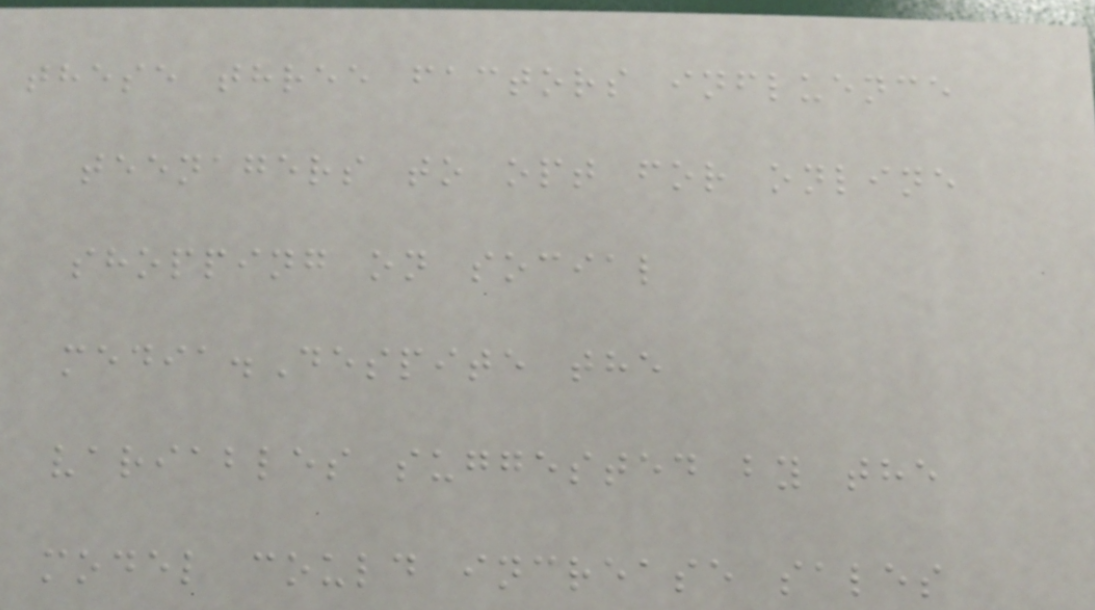these three factors influence
teenagers to opt for online
shopping on social
media.Despite the
variables suggested by the
model could increase sales
